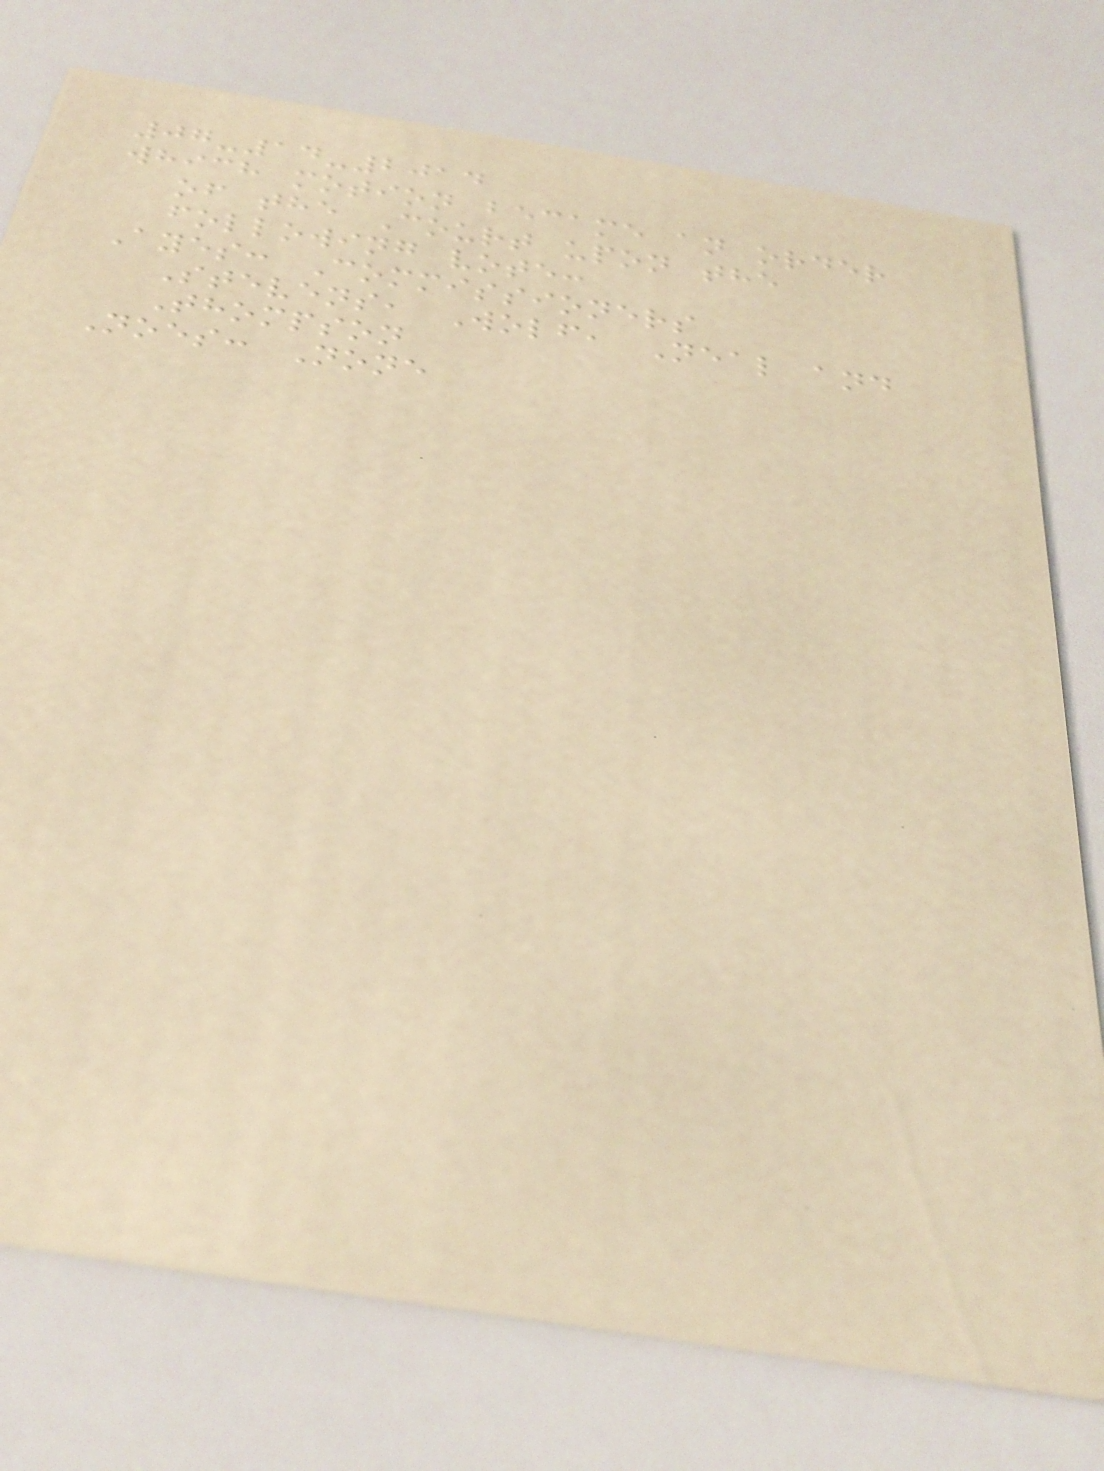07-14-2014
which motion became an order
of the Court upon the
following vote:
Ayes: Commissioners
Stevens, Wolf, Neal and
Thompson
Noes: None
